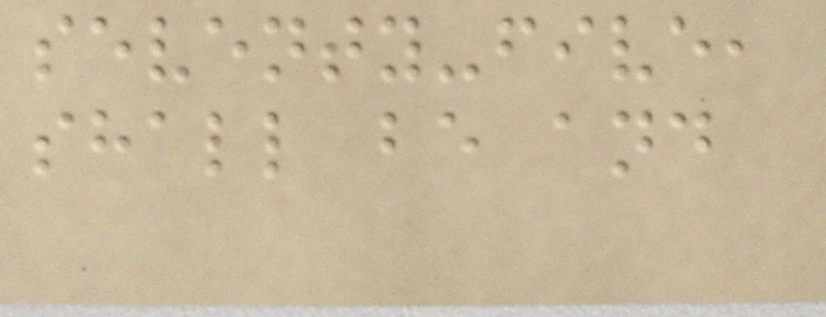seventy-five,
shall be and
